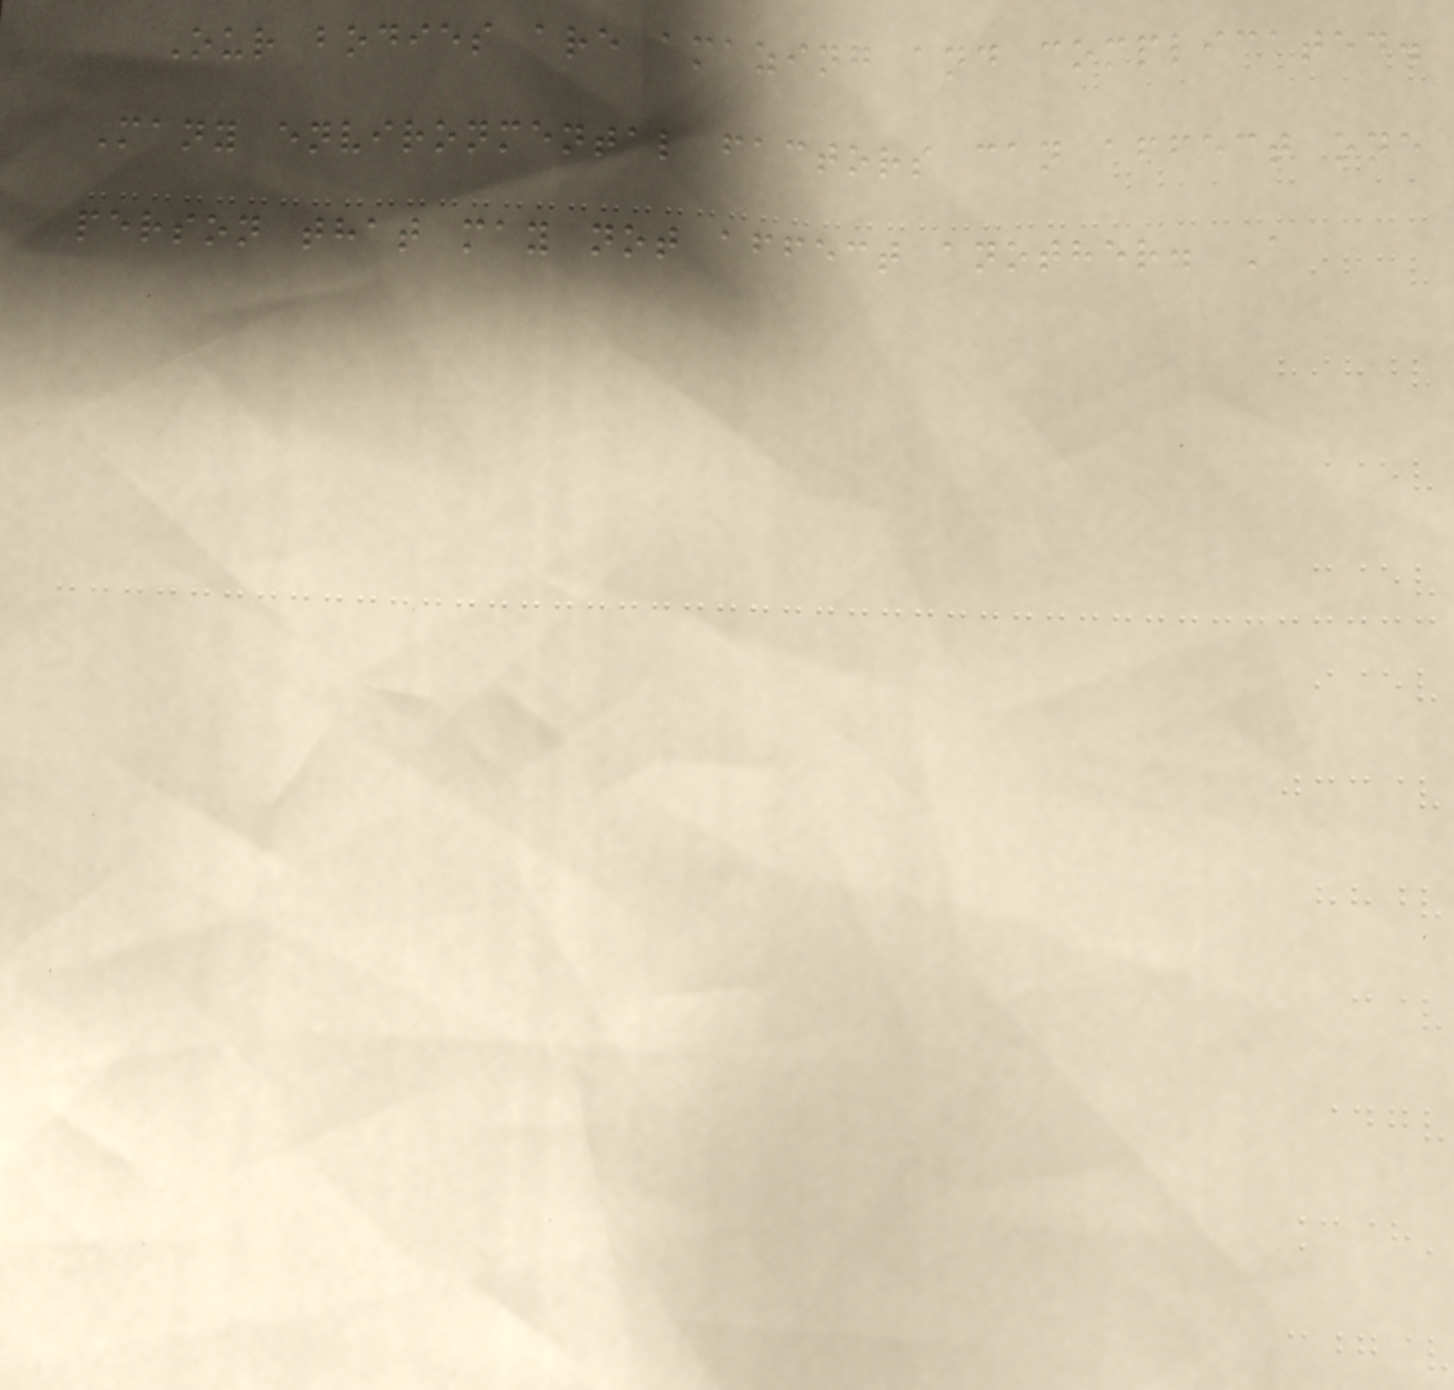Our bodies are amazing and complicated.
Many environmental factors can affect one
person that may not affect another. A
